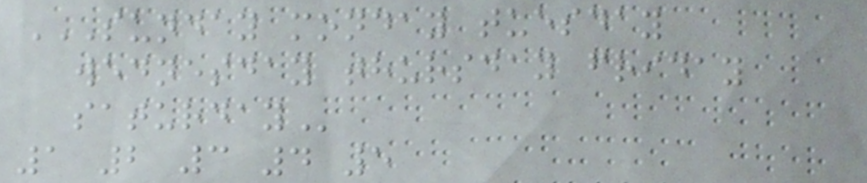SUNDAY MONDAY TUESDAY
WEDNESDAY THURSDAY FRIDAY
SATURDAY
1 2 3 4 5
